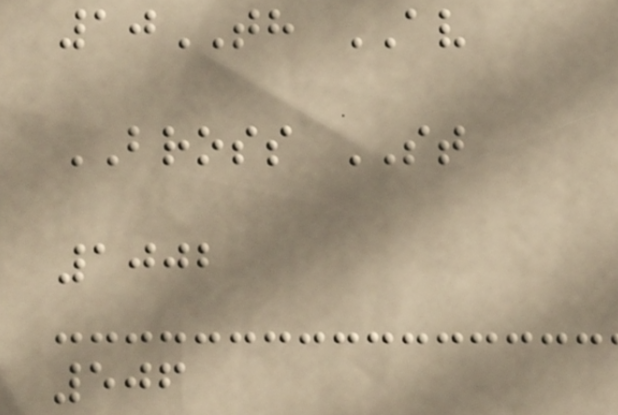10TH AV
BROSS ST
1002
506
